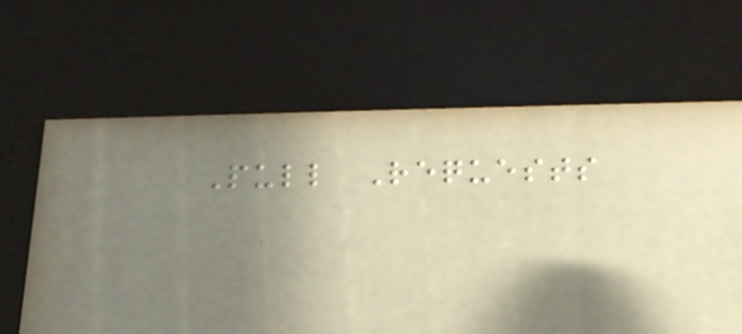Pull Requests
